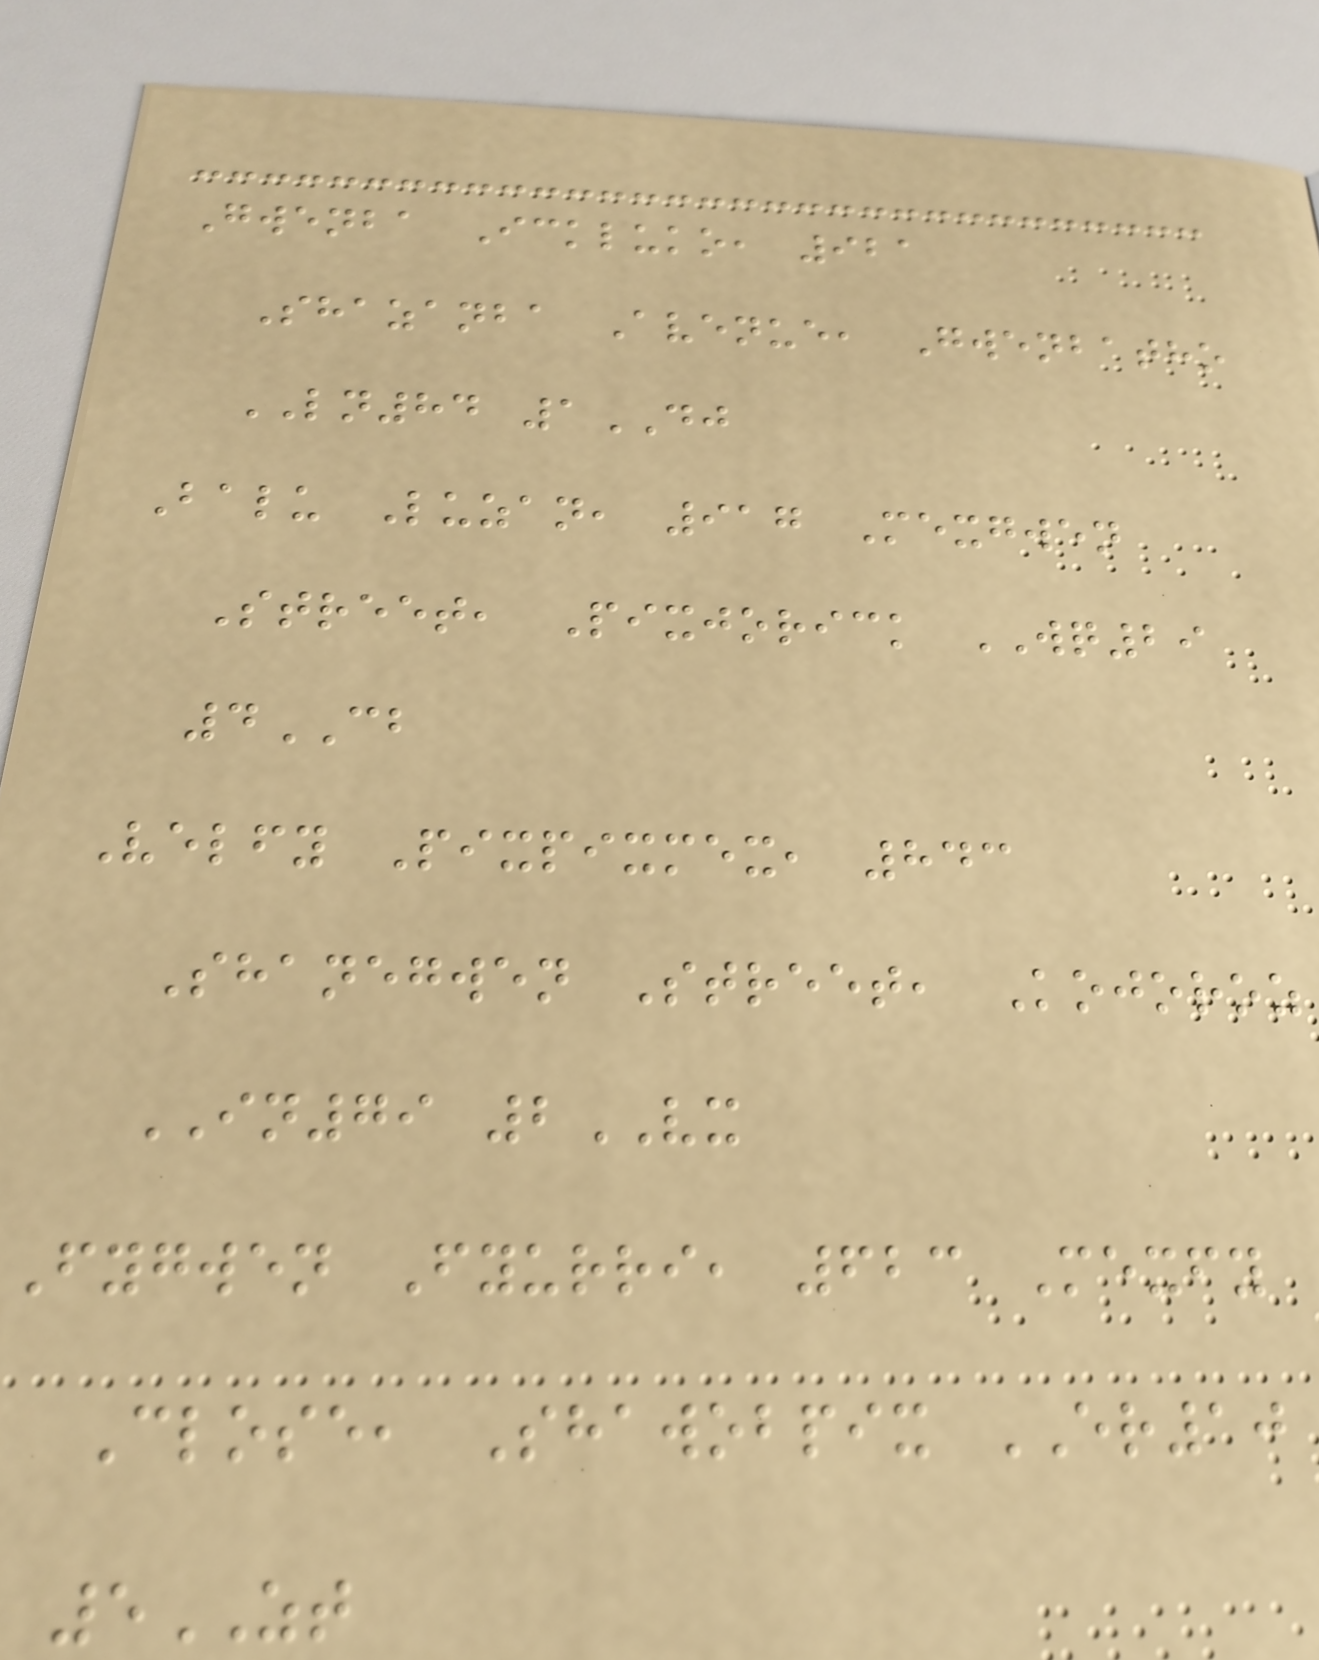Gwenba Ickluko, 921
Shazanba Avenue, Gwenbatho
LN84 1DJ
Balu Luzan, 917 Mexgwen
Street, Pixjorick WQ29
4CB
Velfy Pixpixmex, 843
Shanegwen Street, Kojoroz
IN79 2VX
Fygwen Fyurri, 623 Mexfy
Close, Shawobpix ER10
5ZT
